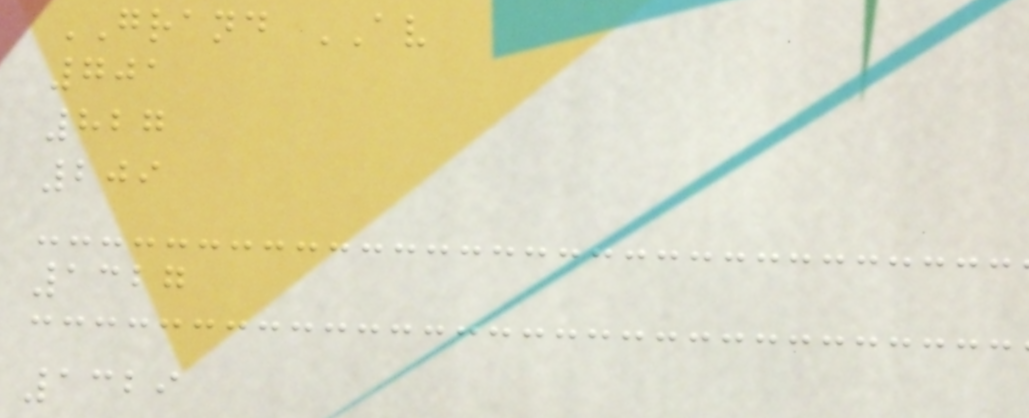GRAND AV
701
827
209
1327
1329
